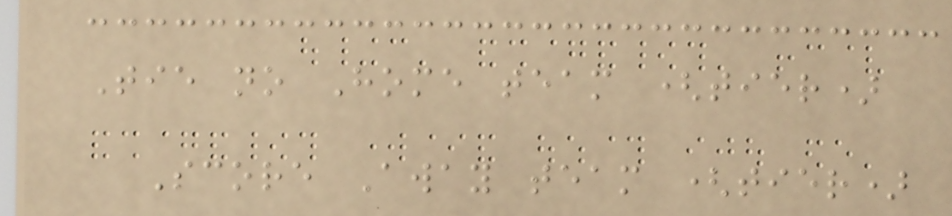Tie no Home team (tier)
Score Away team (tier)
